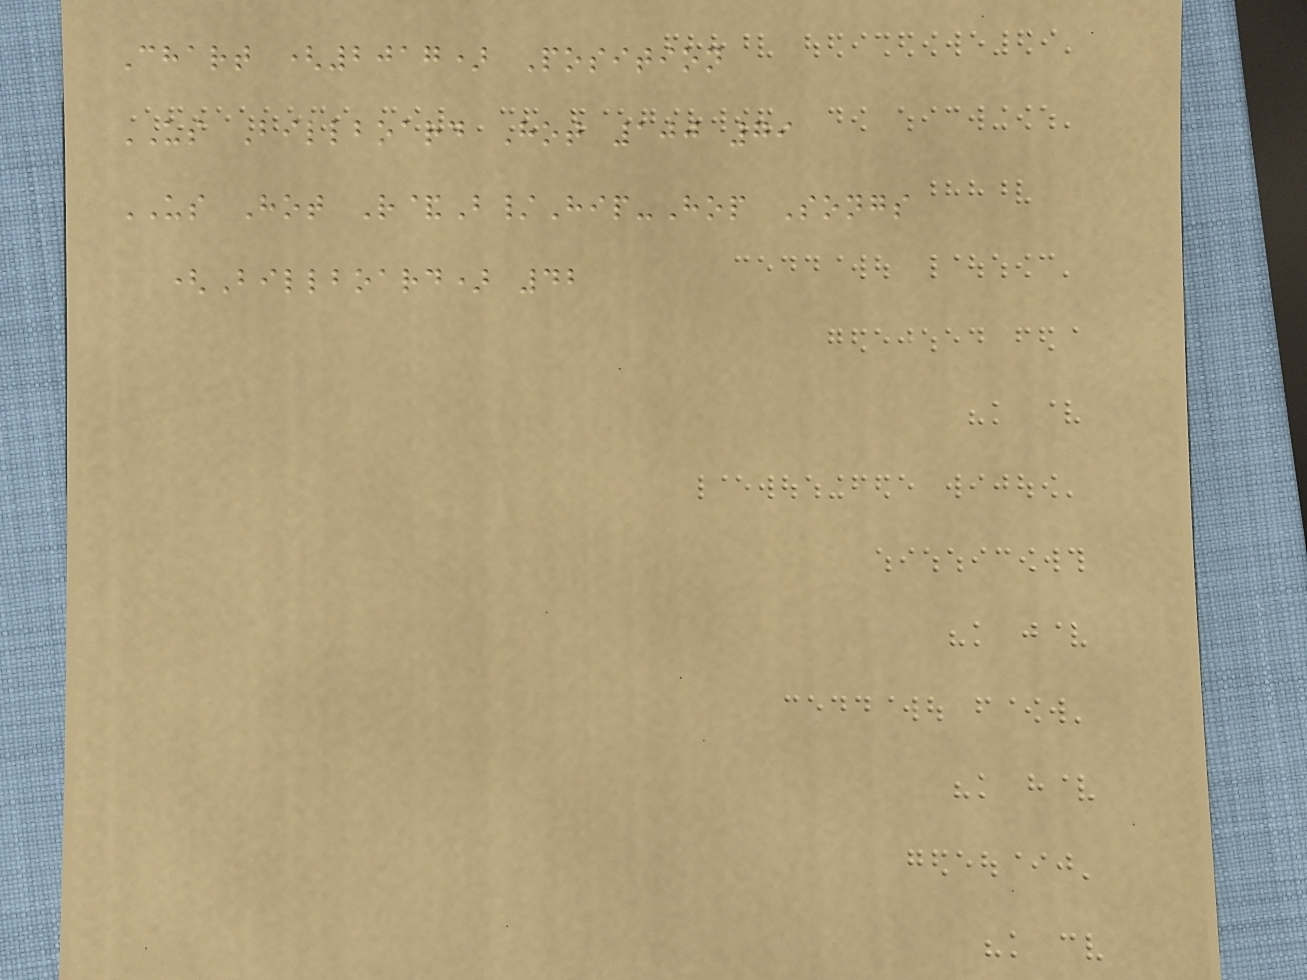Chart (2017) Position
US Billboard Hot 100 79
US Hot R&B/Hip-Hop Songs
(Billboard) 42
